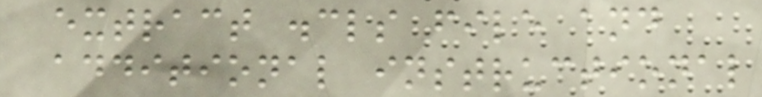extract .cls file and
additional instructional
